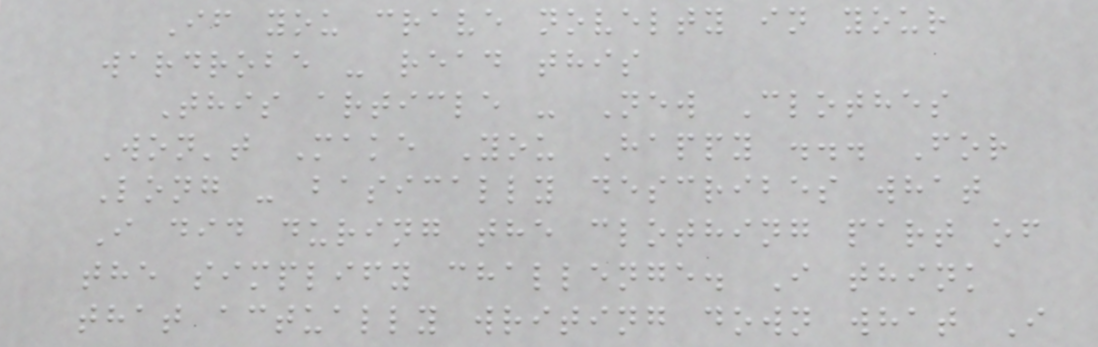If you crave novelty in your
wardrobe - read this
This article - New Clothes
Won't Make You Happy ... For
Long - basically describes what
I did during the clothing part of
the simplify challenge. I think
that actually writing down what I
